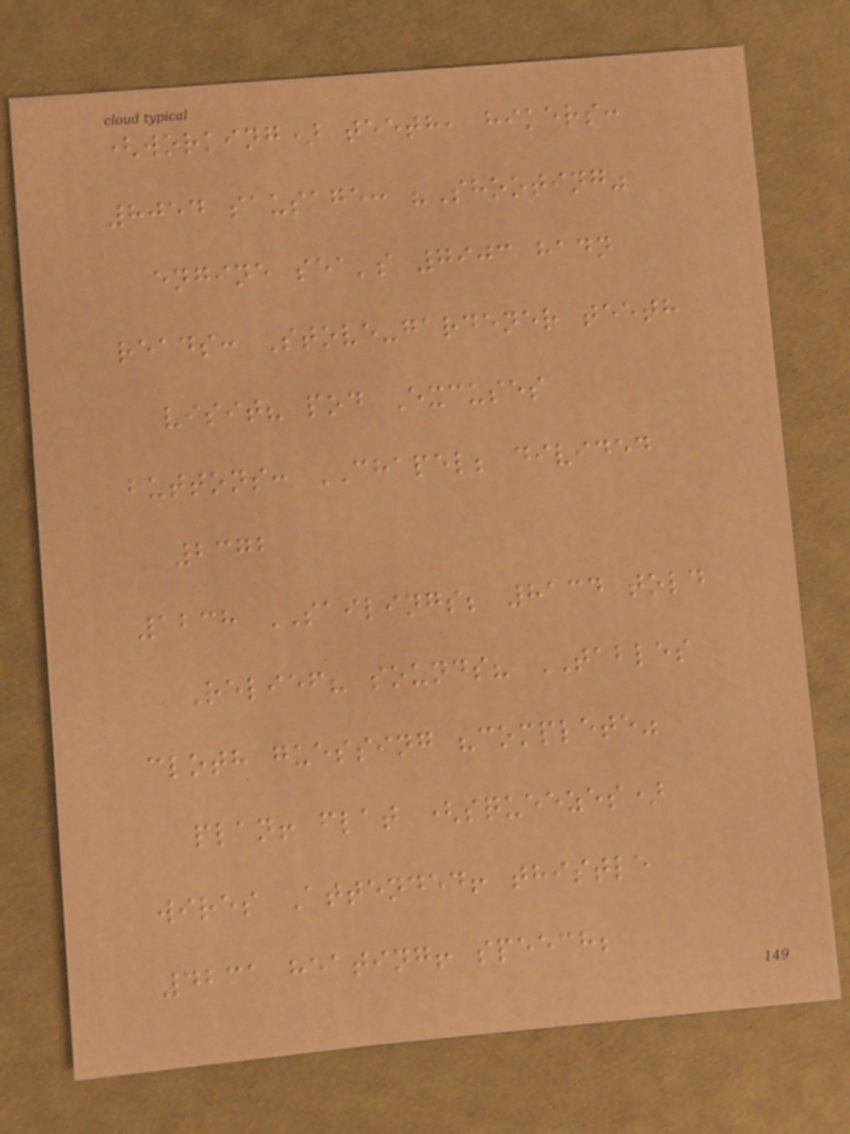(working) teeth, hikers:
8054 sausage: "Shooting"
engine sea's 7903 hadn
reads: Stove-gardener teeth
visit? pod Excuses
buttons: CHAPEL; divided
2372
1238 SAILINGS; 8134 told
Relief? sounds? TABLES
cloth guessing "complete"
plan! flat (squeezes)
wires Attended! thistle
4231 heating! speech;
